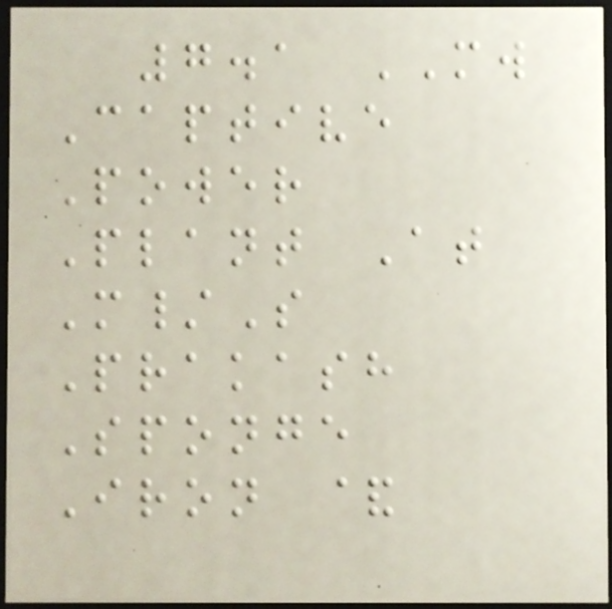7.1 MW
Captive
Power
Plant At
M/S
Prakash
Sponge
Iron &
